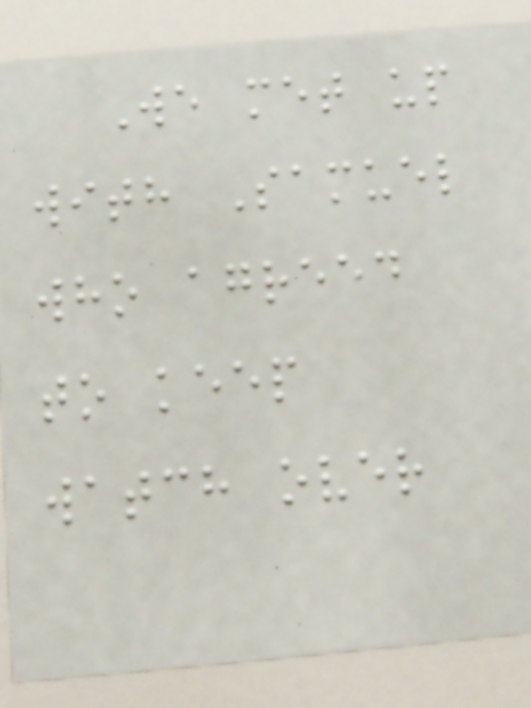We met up
with Samuel
who agreed
to keep
watch over
